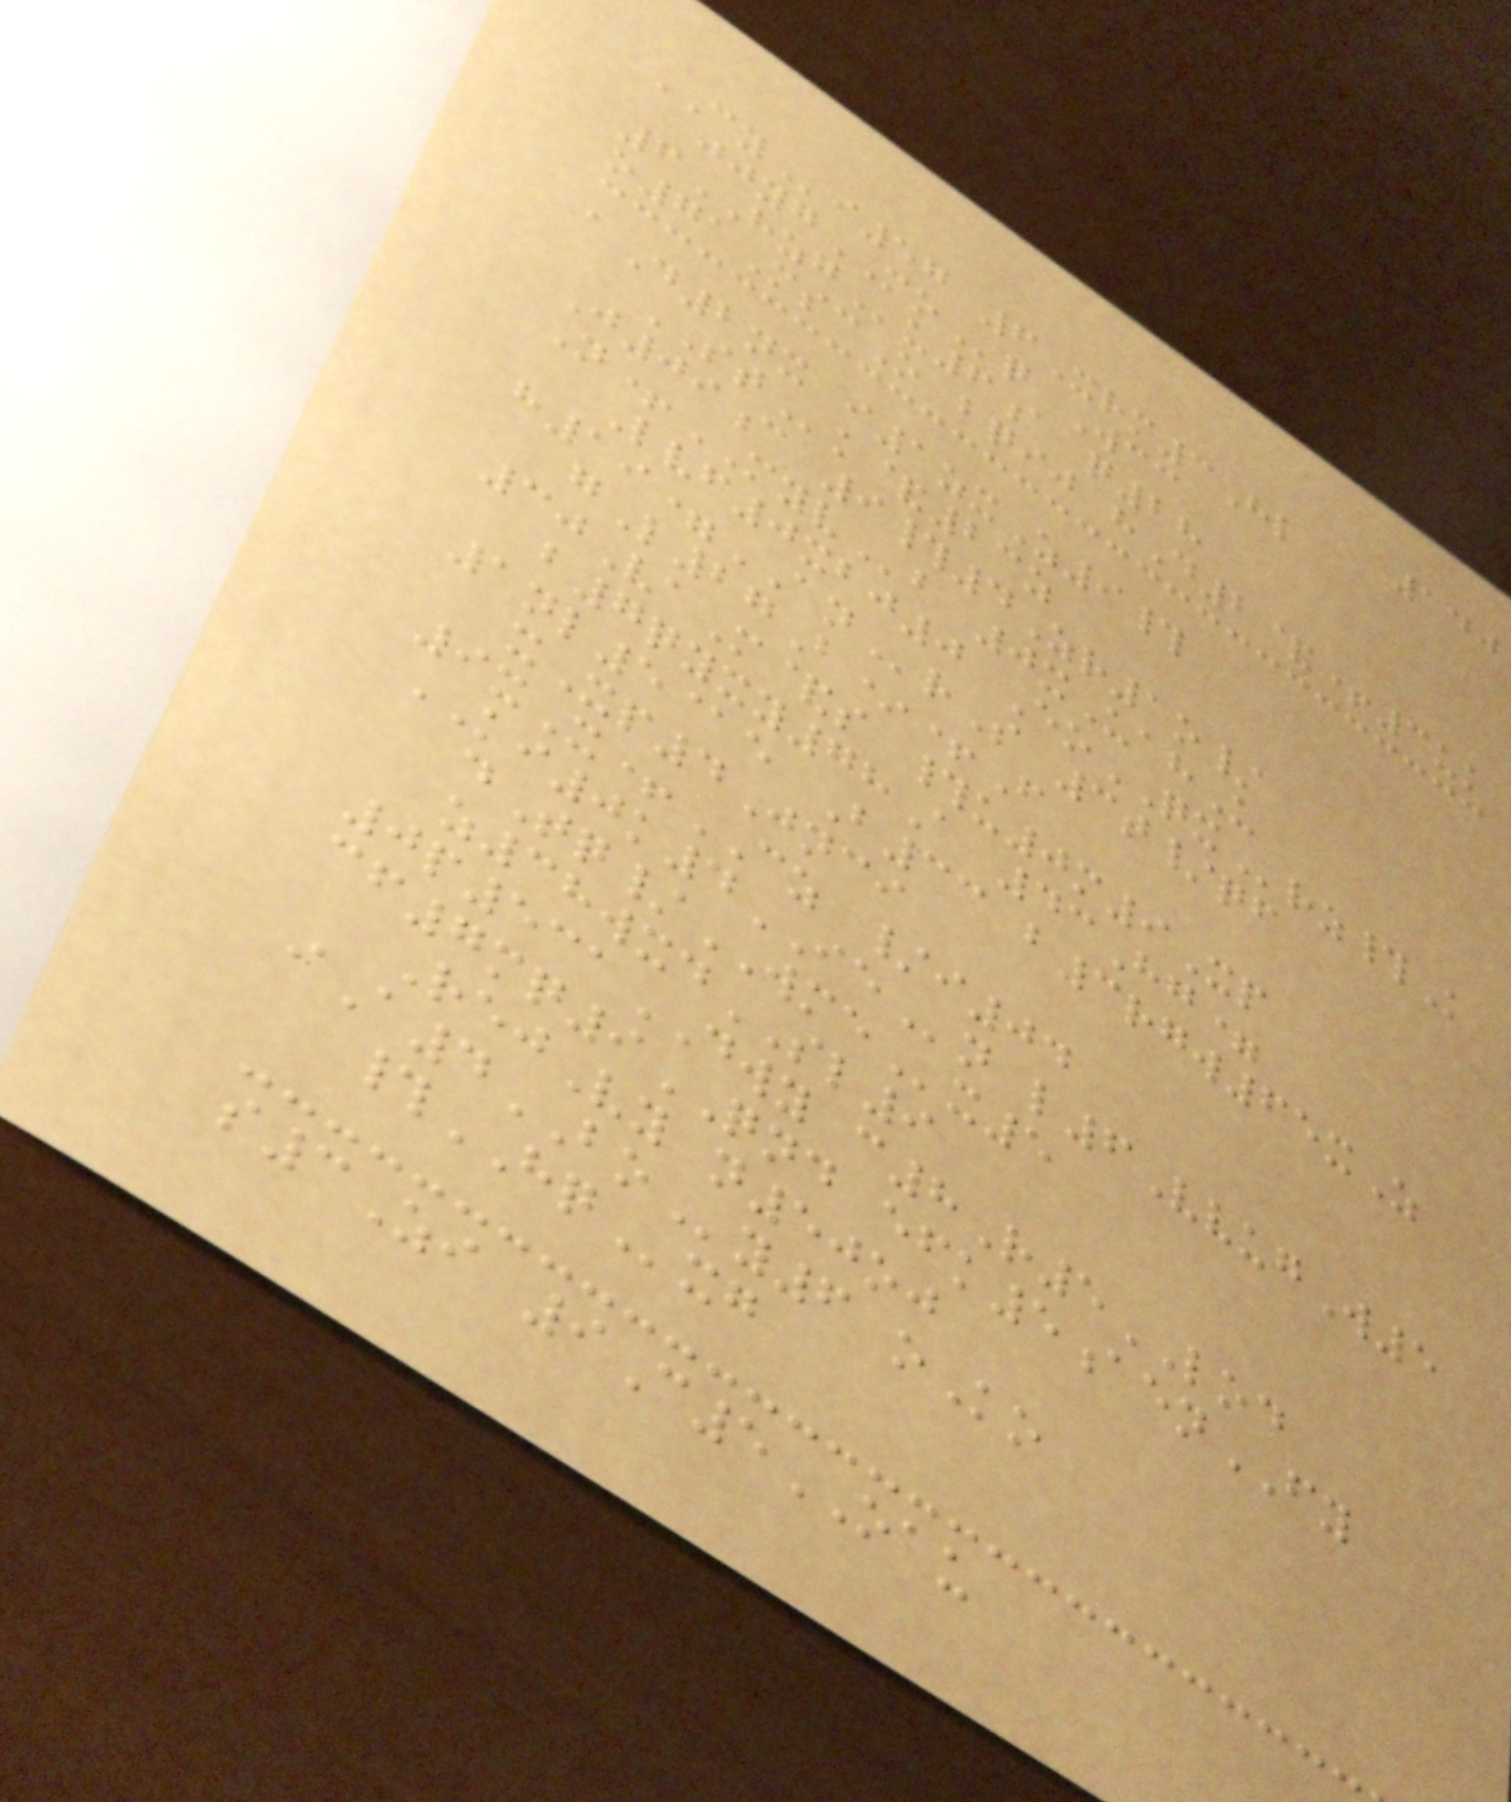140
CYi57 6Xrm3Hl
jjygMOq Wcc
6HZGu6a q28
o71MscO bqij hD2&+3uk
aD2nx i1zxZ9#
STk&23z
J09c 9#4Zr1o/
N+MYVb 0xUahU
Lvf0xbj0 EoQXrz#K
h19=ANrS 3t/qf
gL27B*+F
30VaM&s #u0m9Xp
b7qyxy78A 43Hg=
1nl5@e B33 b3rgw65xZ
xXp4Jnci
9xX+CZ /i04
KI0k4IEn l6VvugW5
dTq/WMEx5
z38wxdSL9
0p531DWY c8R5LOD
cf7mq9QND efk5aenFY
RejVy n50oj
iA4BOy6 oKo
#HQxg
s3Zi 9C5OAU
